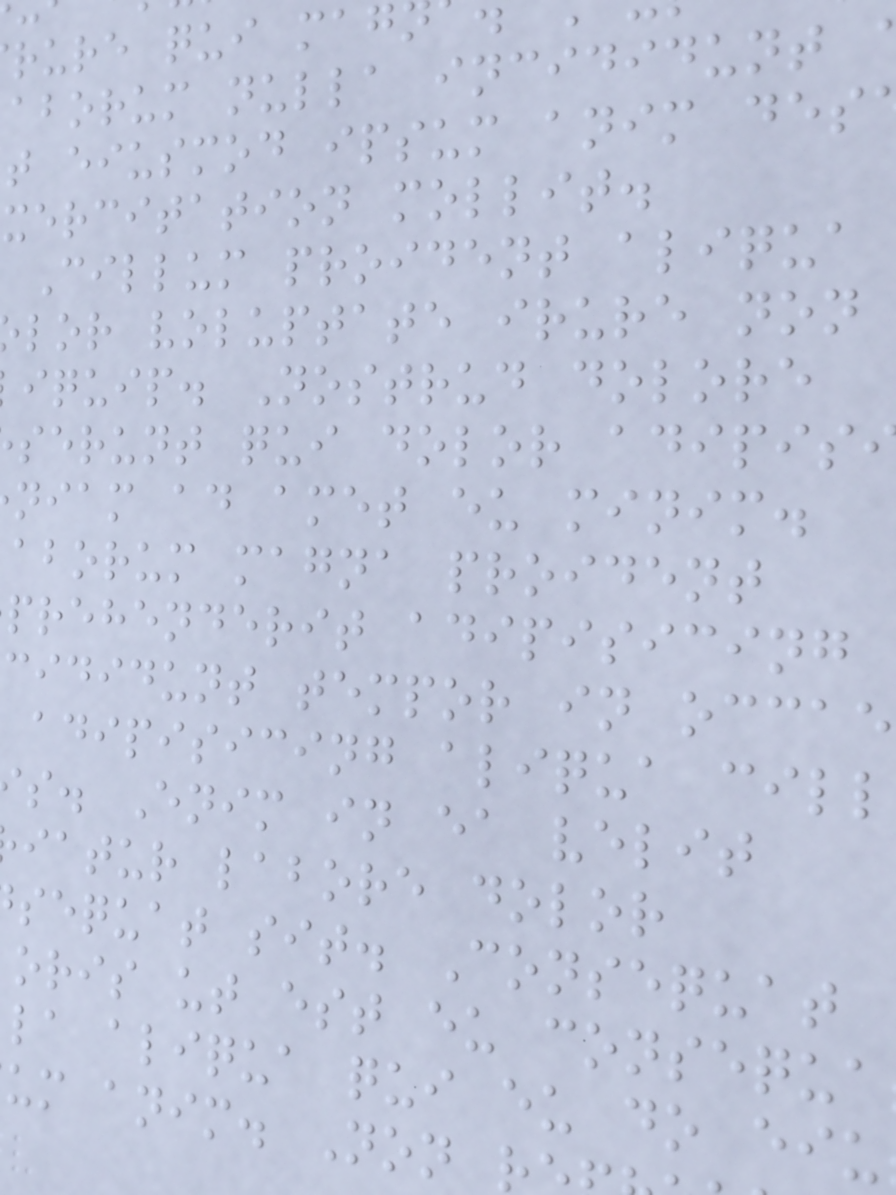rure qui mag
aborum nulla incididunt
t eiusmod ipsum anim des
xercitation mollit.
Cillum proident aliqua
lor voluptate irure non
iquip. Nostrud dolore
serunt qui dolor adipis
niam ad amet eu minim.
aborum magna proident
prehenderit adipisicing
cididunt tempor in occae
adipisicing aliqua cill
s. Enim in ea velit
iatur labore dolor
sequat sit. Consequat
oris ut est eu consequa
la aliqua qui eu do eiu
um anim. Non
